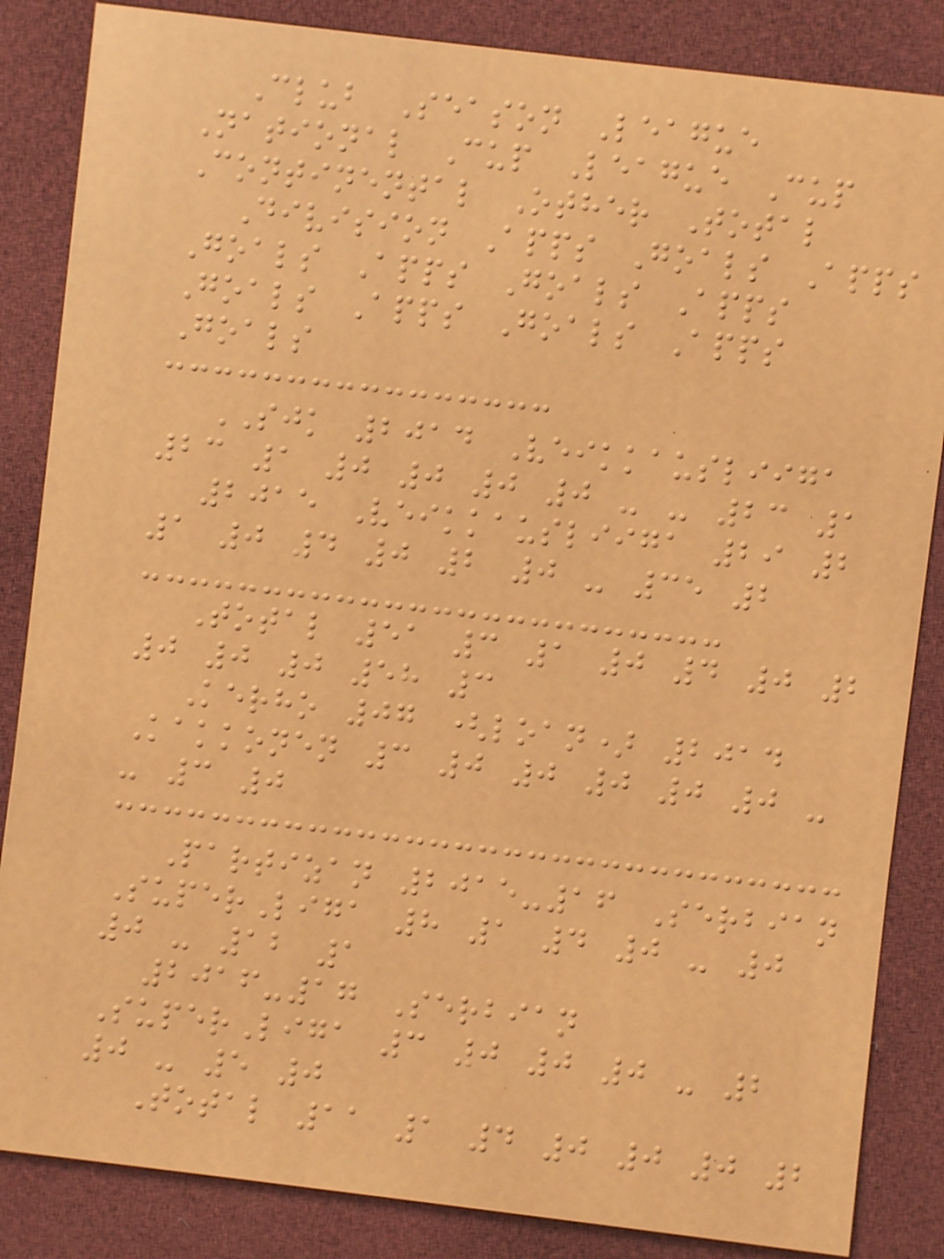Club Season League
National Cup League Cup
Continental Other Total
Division Apps Goals Apps
Goals Apps Goals Apps
Goals Apps Goals Apps
Goals
SJK 2014 Veikkausliiga
23 1 0 0 0 0 - - 23 1
2015 Veikkausliiga 29 2
1 0 4 0 2 0 - 35 2
Total 51 3 1 0 4 0 2
0 0 0 58 3
Kerho 07 (loan) 2014
Kakkonen 3 0 0 0 0 0 -
- 3 0
Partizan 2015-16 Serbian
SuperLiga 8 1 4 0 - 0
0 - 12 1
2016-17 Serbian
SuperLiga 3 0 0 0 - 2
0 - 5 0
Total 11 1 4 0 0 0 2
